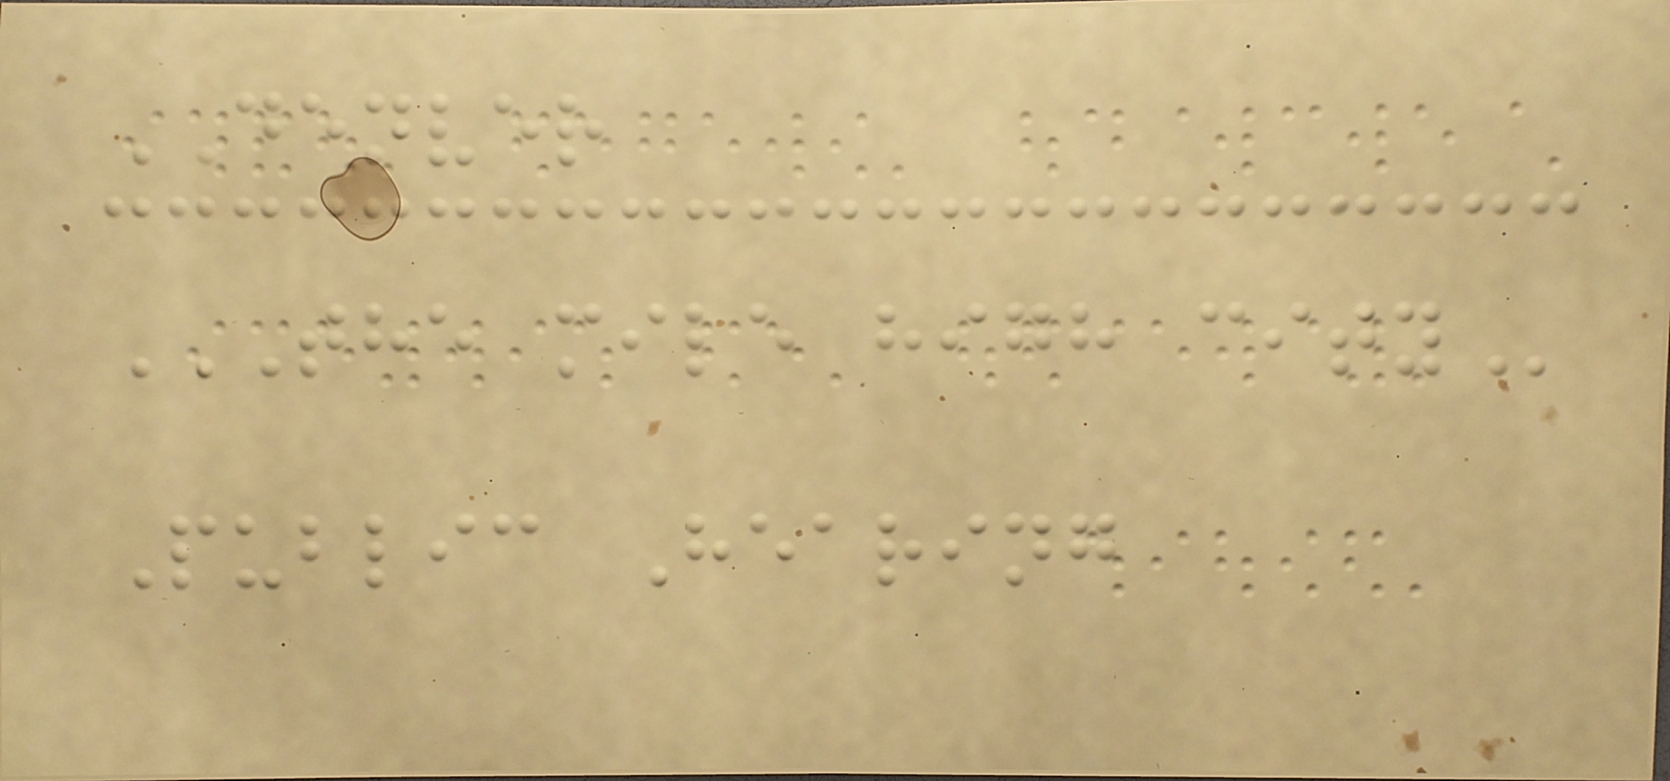DENVER
THE MILE HIGH CITY
Public Hearing
